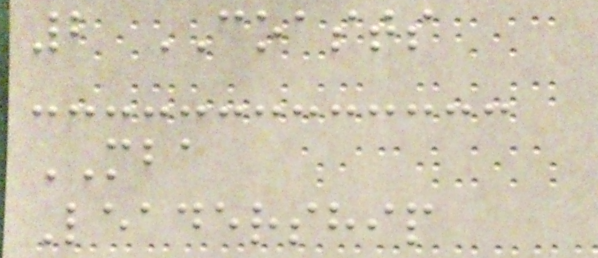2 COASTS
MBA
Leadership
